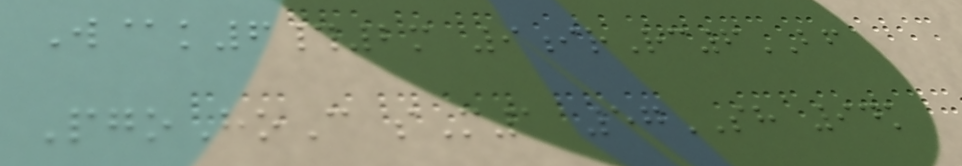W@k6#2m 9irRc6BF
PgoHoC sM1 57SH 94k
